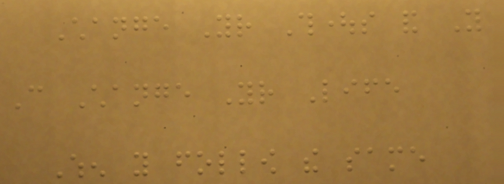Change Your Thoughts and You
Can Change Your Life
When you follow the same
